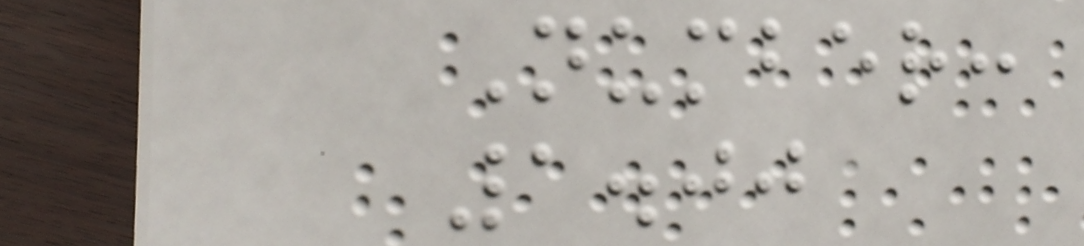Number:
1.00
